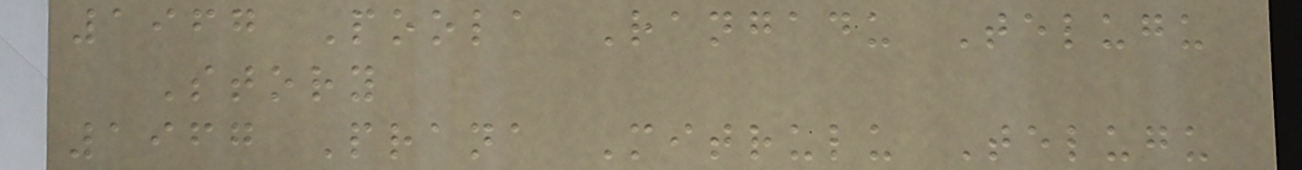1967 Poola Rangadu Telugu
Story
1967 Prana Mitrulu Telugu
